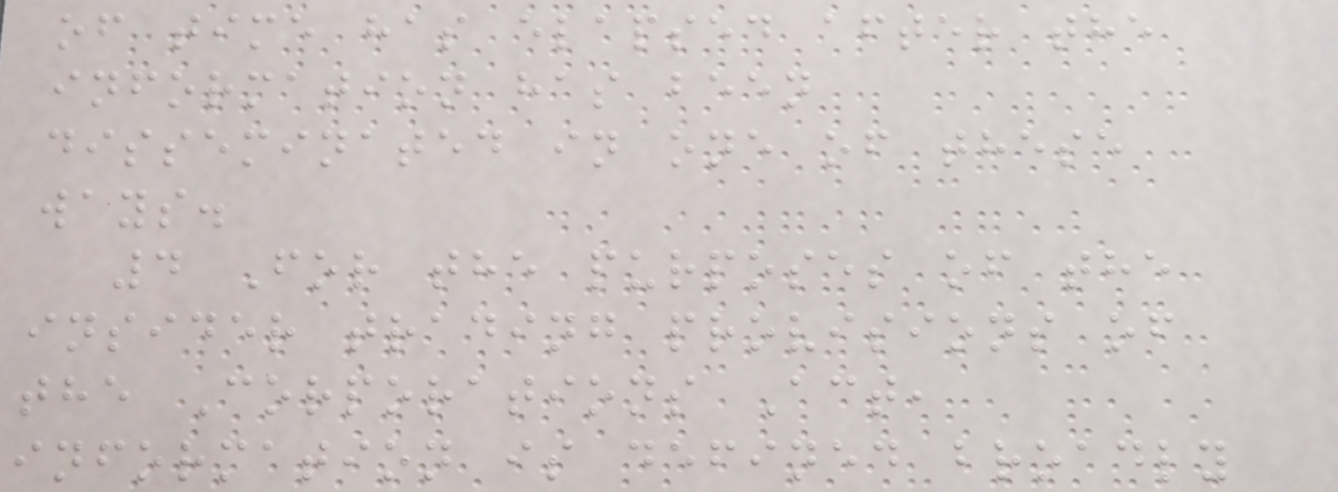of time has elapsed after the
information has been
disseminated in one of these
ways.
4 For the purposes of the
insider trading provisions of
the Corporations Act,
information is defined broadly
